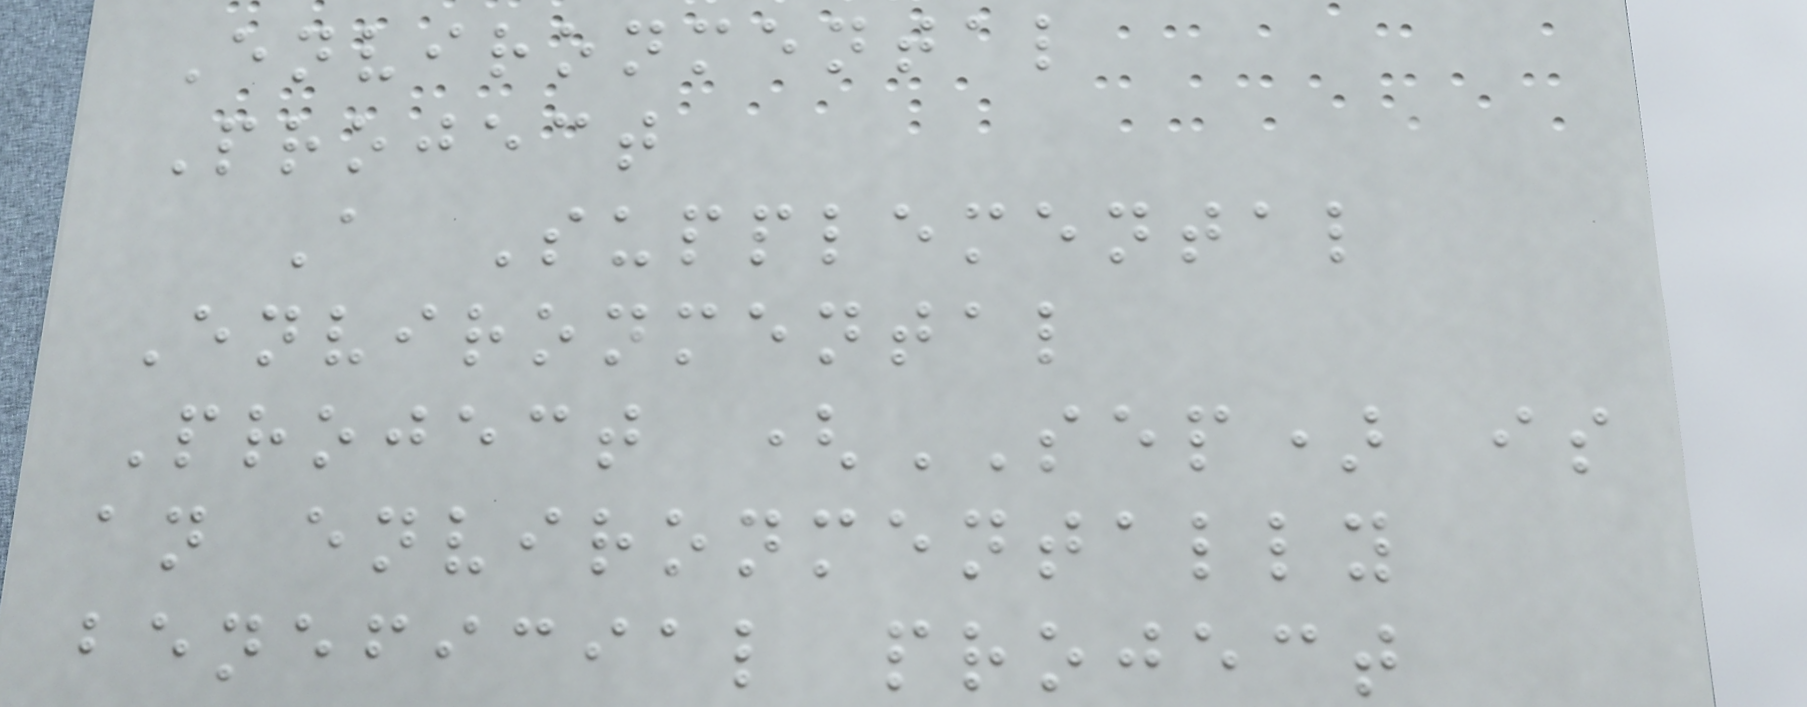Environmental
Project
A Supplemental
Environmental
Project (SEP) is
an environmentally
beneficial project
